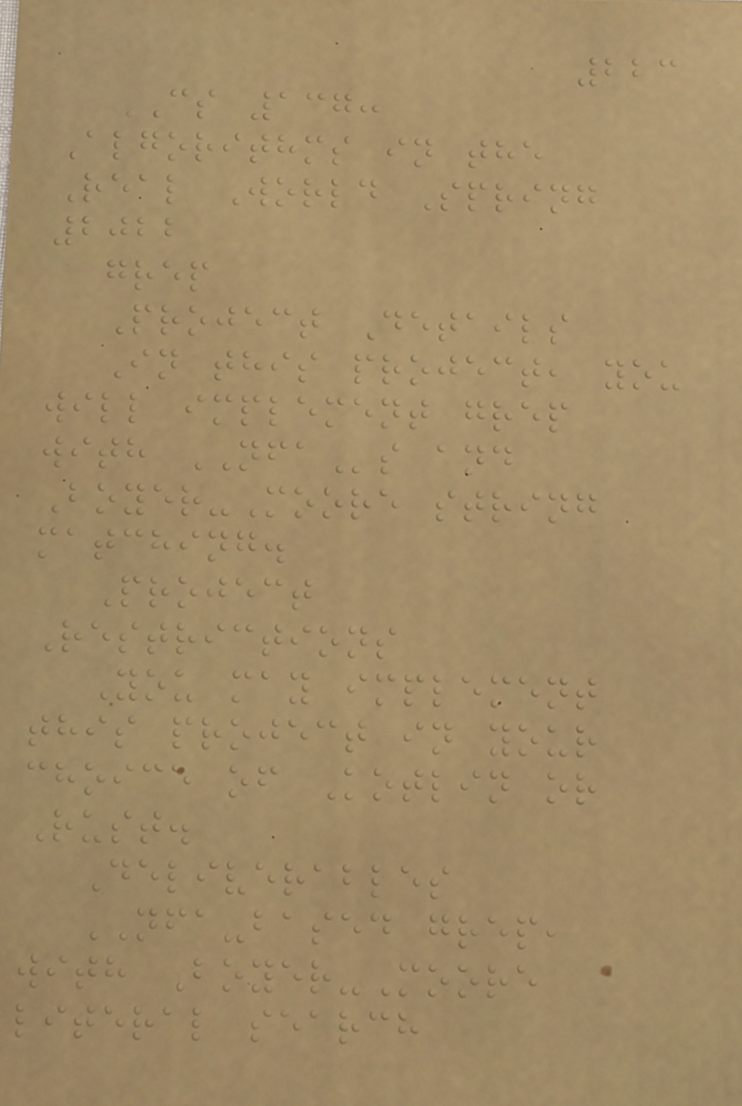223
CS 137:
Algorithms in the
Real World Spring
2022
grep
Project Details
In this project, you
will implement grep
with NFAs and
Boyer-Moore string
matching.
Project
Restrictions
You may implement
this project in your
choice of Kotlin or
Rust.
Deliverables
NFA-based grep,
with Boyer-Moore
literal search
